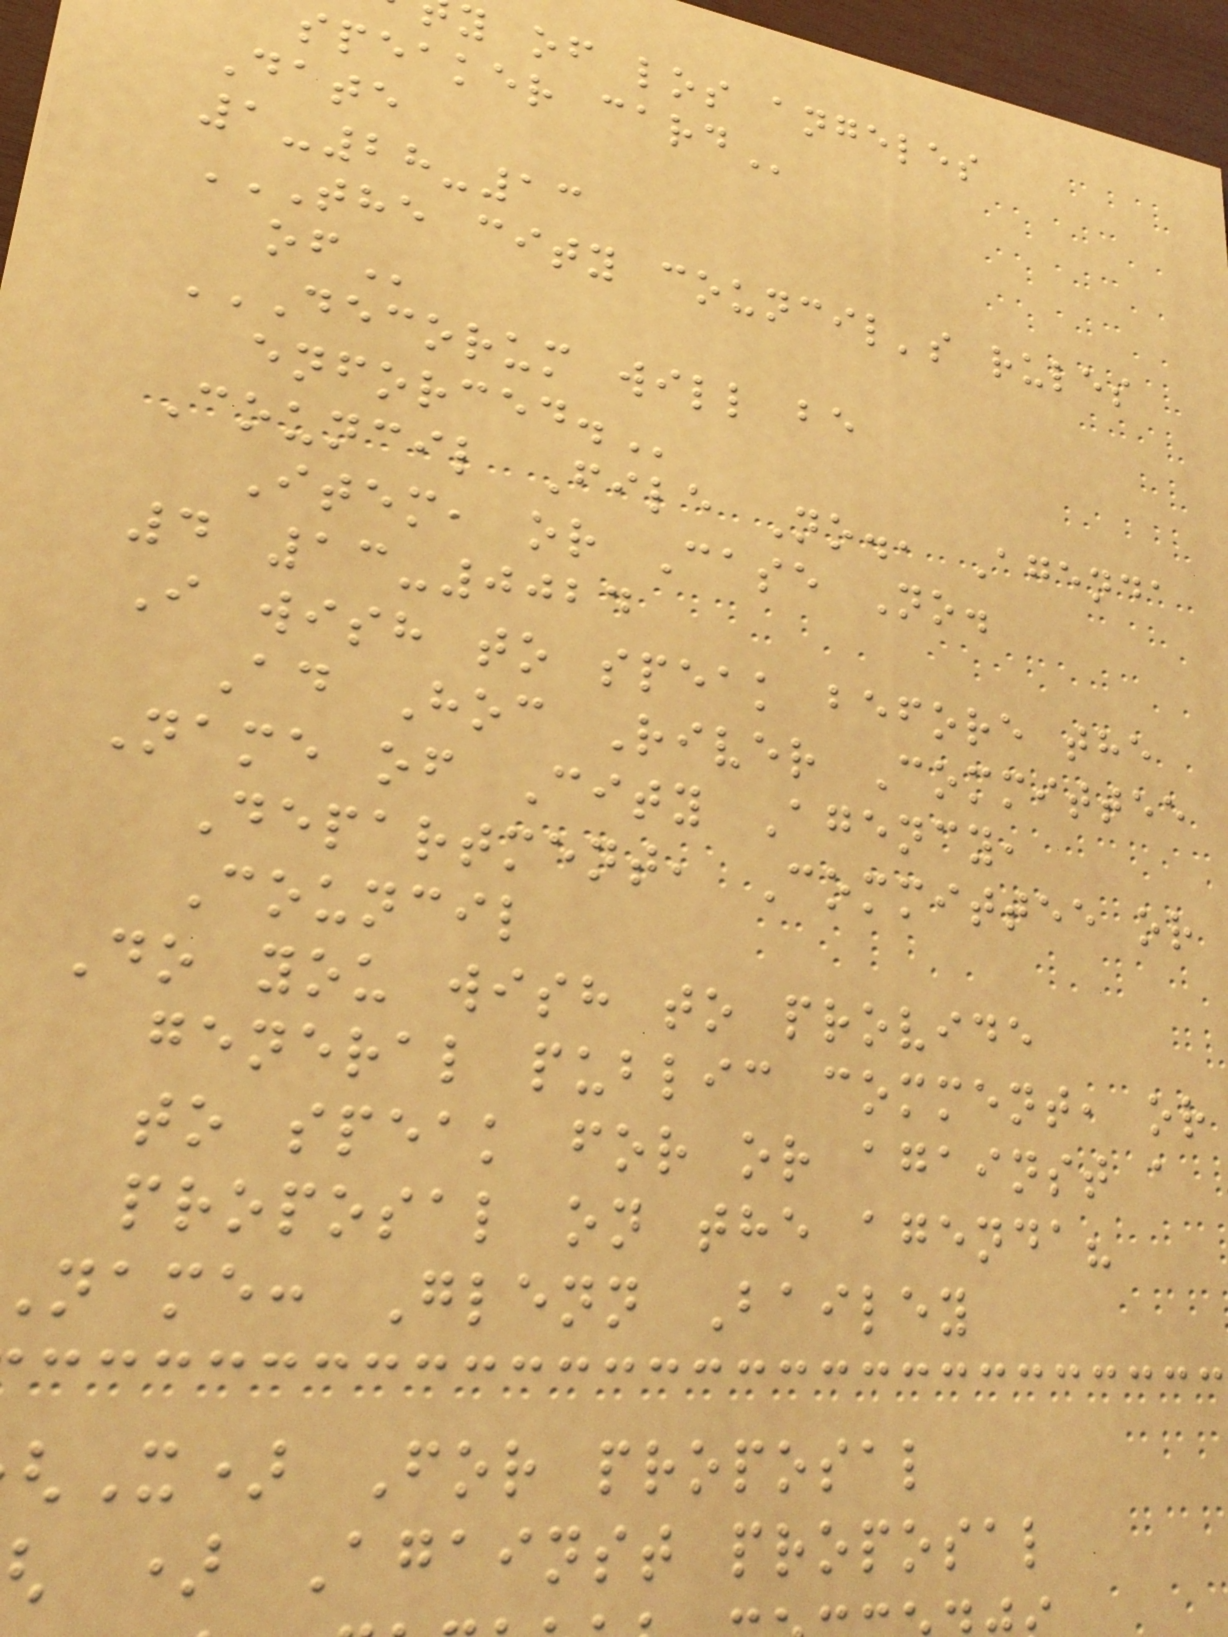y of los angeles
speaker
Date
1-28-13
THE CITY COUNCIL'S RULES
DECORUM WILL BE
Council File No., Agenda
Item, or Case No.
4 13-0024
I wish to speak before the
Ad Hoc River Committee
Name of City Agency,
Department, Committee or
Council
Do you wish to provide
general public comment, or
to speak for or against a
proposal on the agenda?
name: Glenn Bailey
X) For proposal
) Against proposal
